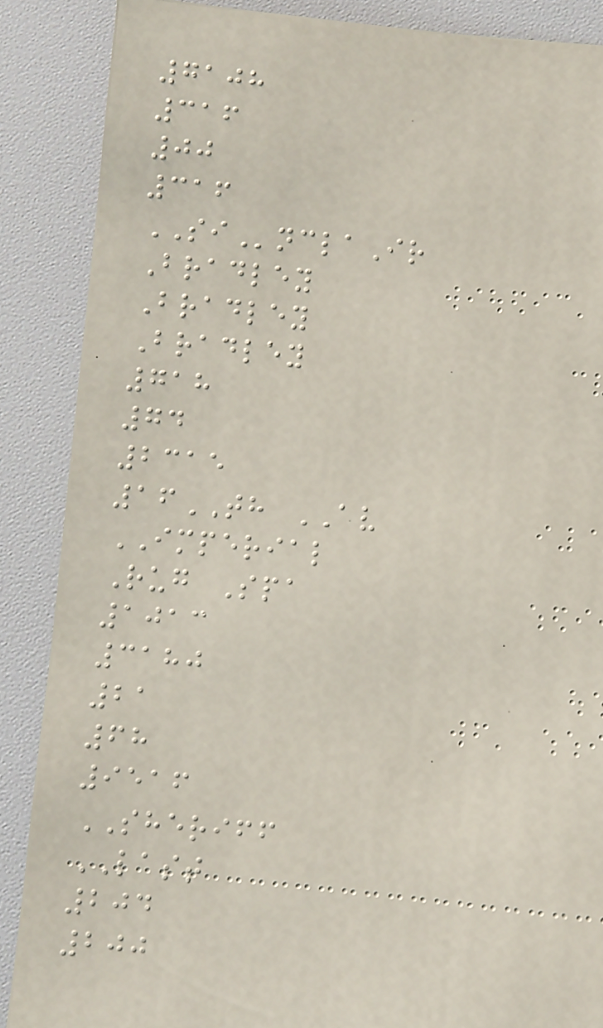7108
316
00
316
SInclaIr
Bradley
Bradley
Bradley
718
74
2315
16TH AV
IMPERIAL
Rug Spa
1013
3180
21
68
9516
SHERIFF
LAST
204
200
